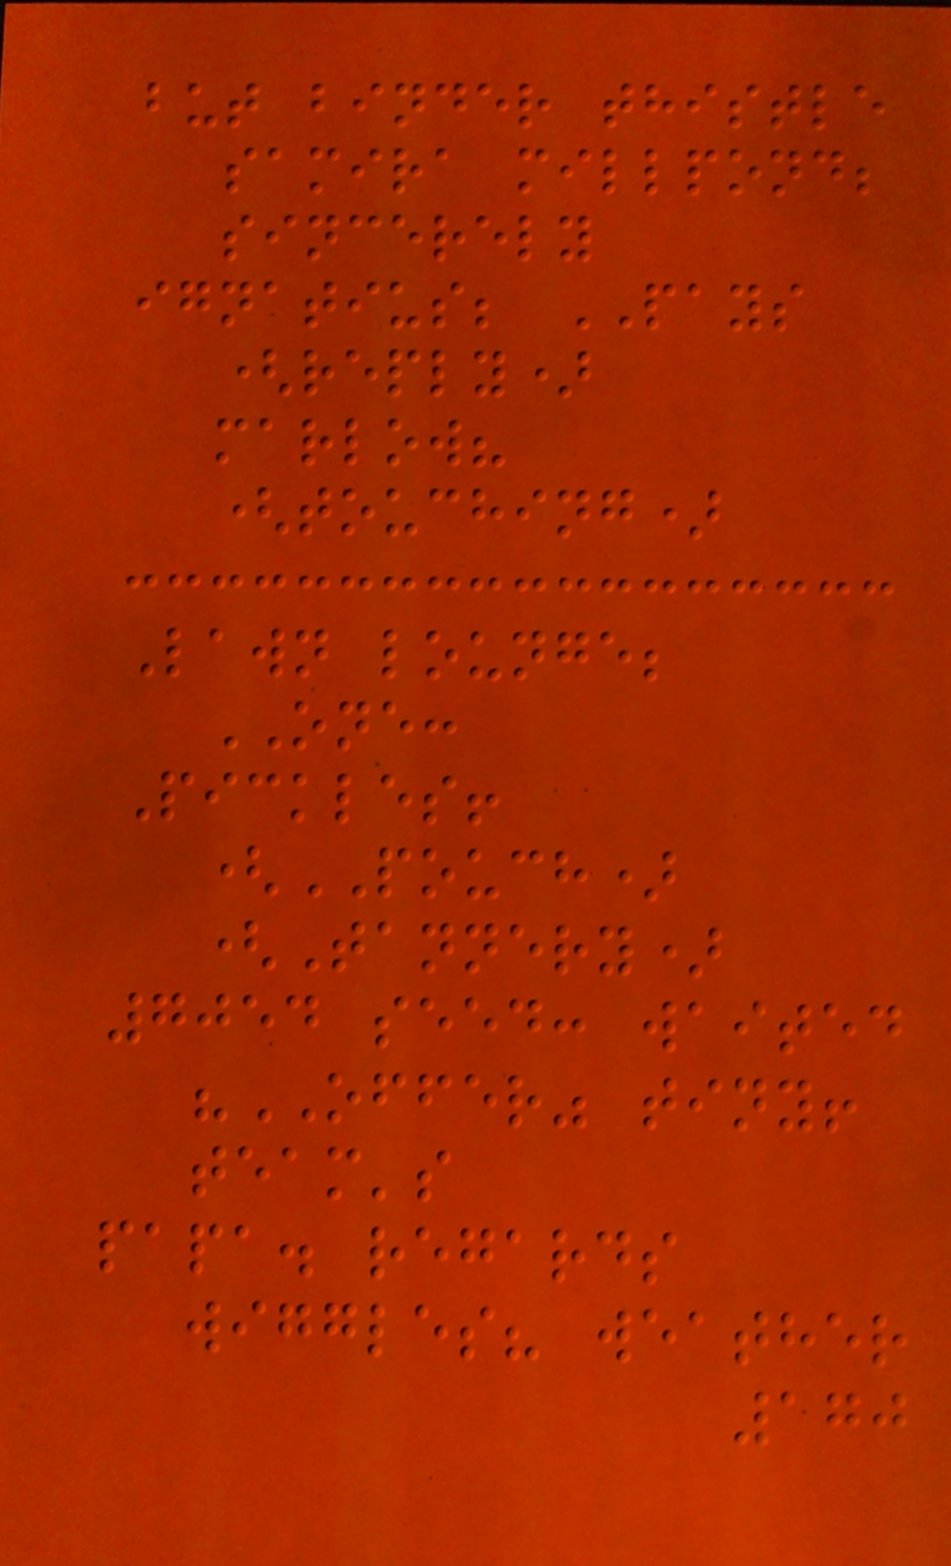but binder thistle
samira millpond;
sincerely
ignatius; PAYS
(reply)
marlow?
(touching)
Lawn lounge;
ONE:
Pickles!
(POUCH)
(Tannery)
7054 seed: waited
"OFFER" tiny!
team's
papa. regards
wiggles? weather
170
